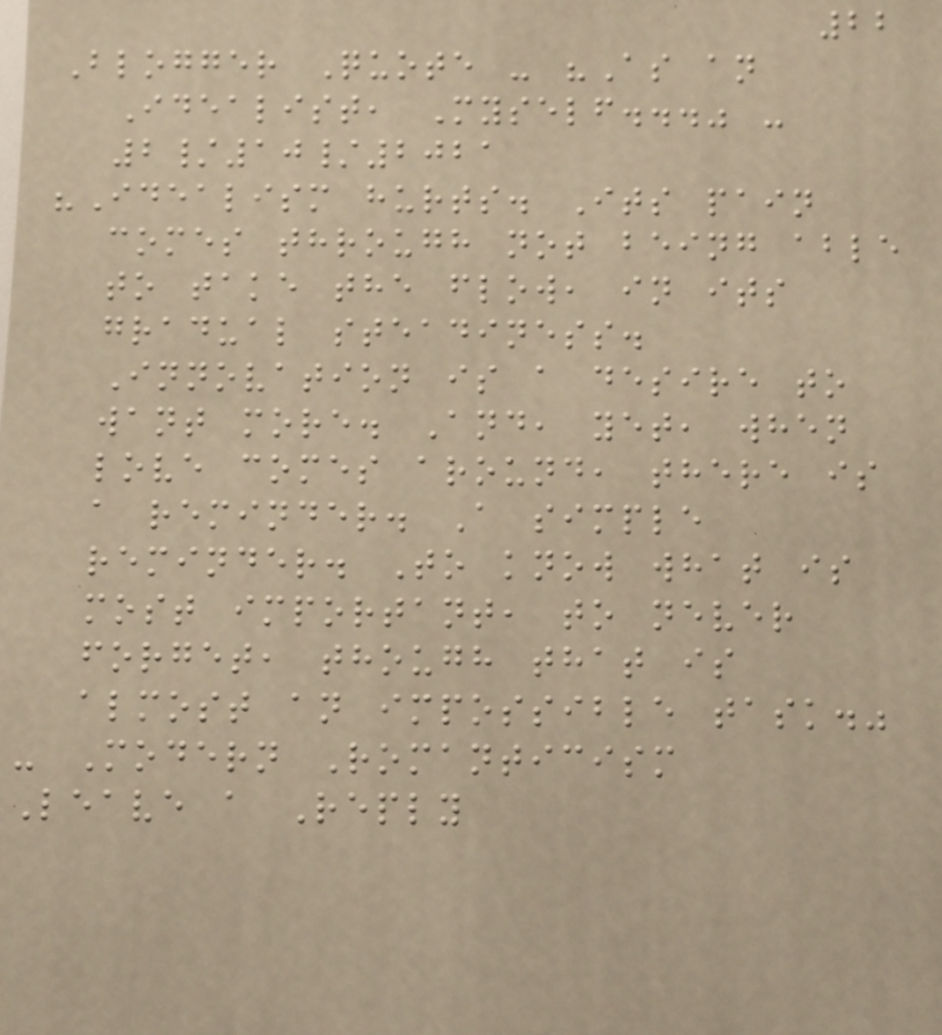22
Blogger Quote - "As an
Idealist, Myself..." -
2/10/2021
"Idealism hurts. Its pain
comes through not being able
to take the flow, in its
gradual steadiness.
Innovation is a desire to
want more. And, yet, when
love comes around, there is
a reminder. A simple
reminder. To know what is
most important, to never
forget, though that is
almost an impossible task."
- Modern Romanticism
Leave a Reply
